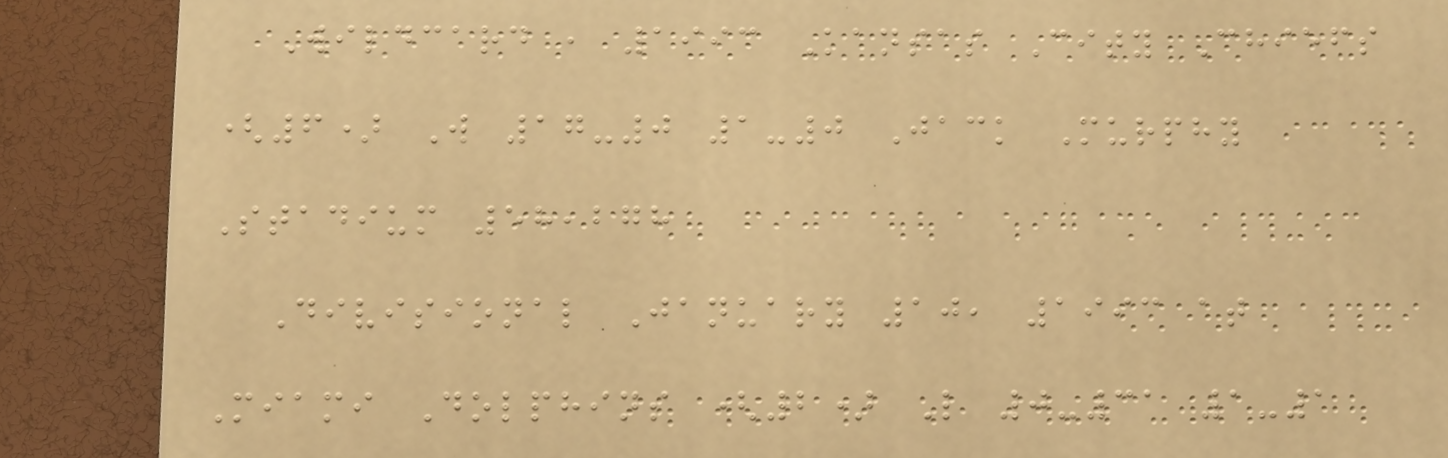Wildcard , 1993 Kansas City Chiefs
(6) W 17-0 1-0 Jack Murphy
Stadium 58,278
Divisional January 10, 1993 at
Miami Dolphins (2) L 0-31 1-1
